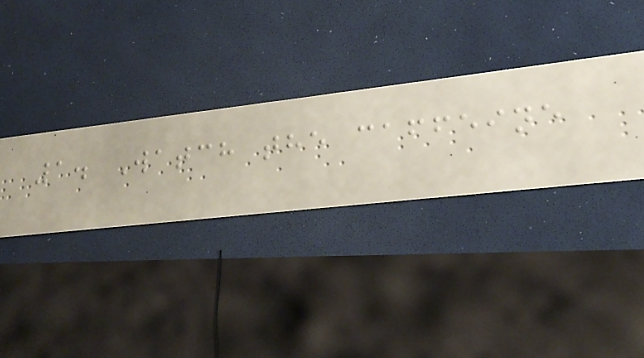1. Watch the caffeine
